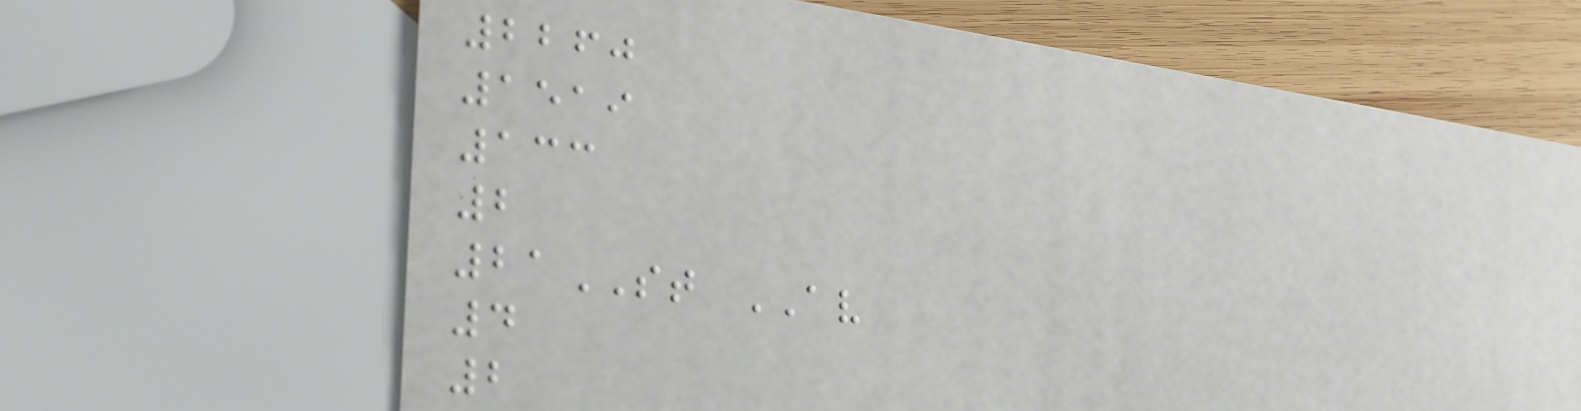2260
1519
133
2
21ST AV
4
2
